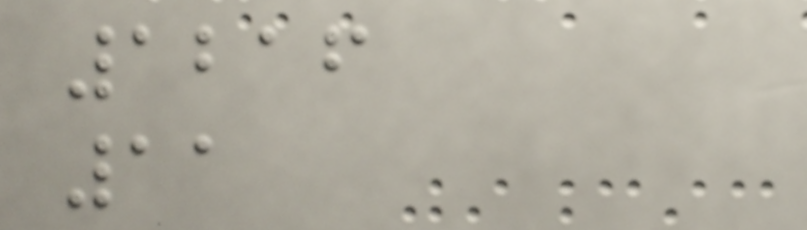1216
11
